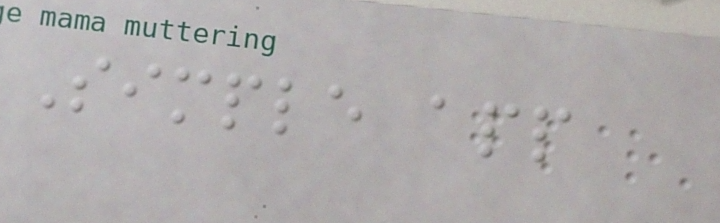Simple app
